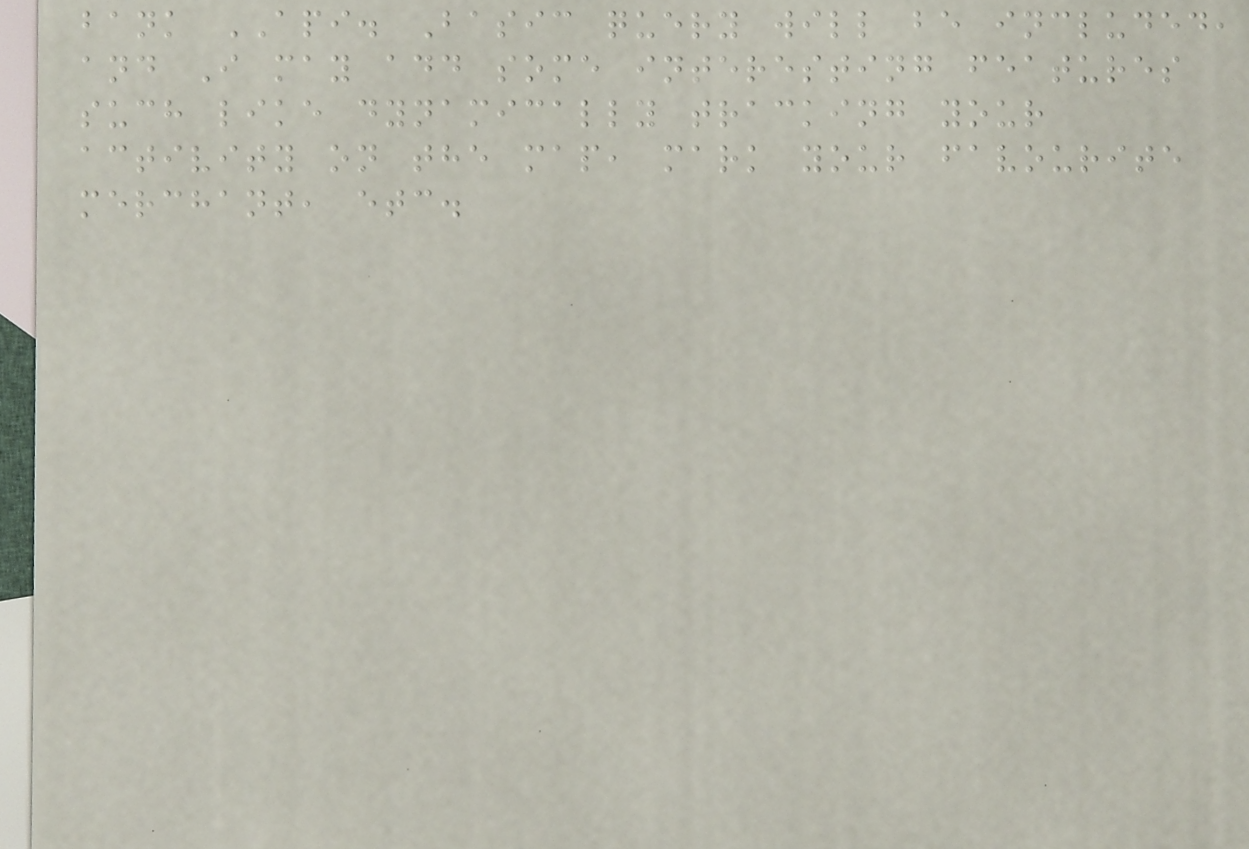bank API. Basic query will be included,
and I may add some interesting features
such like dynamically tracking your
activity on the map, mark your favourite
merchant, etc.
